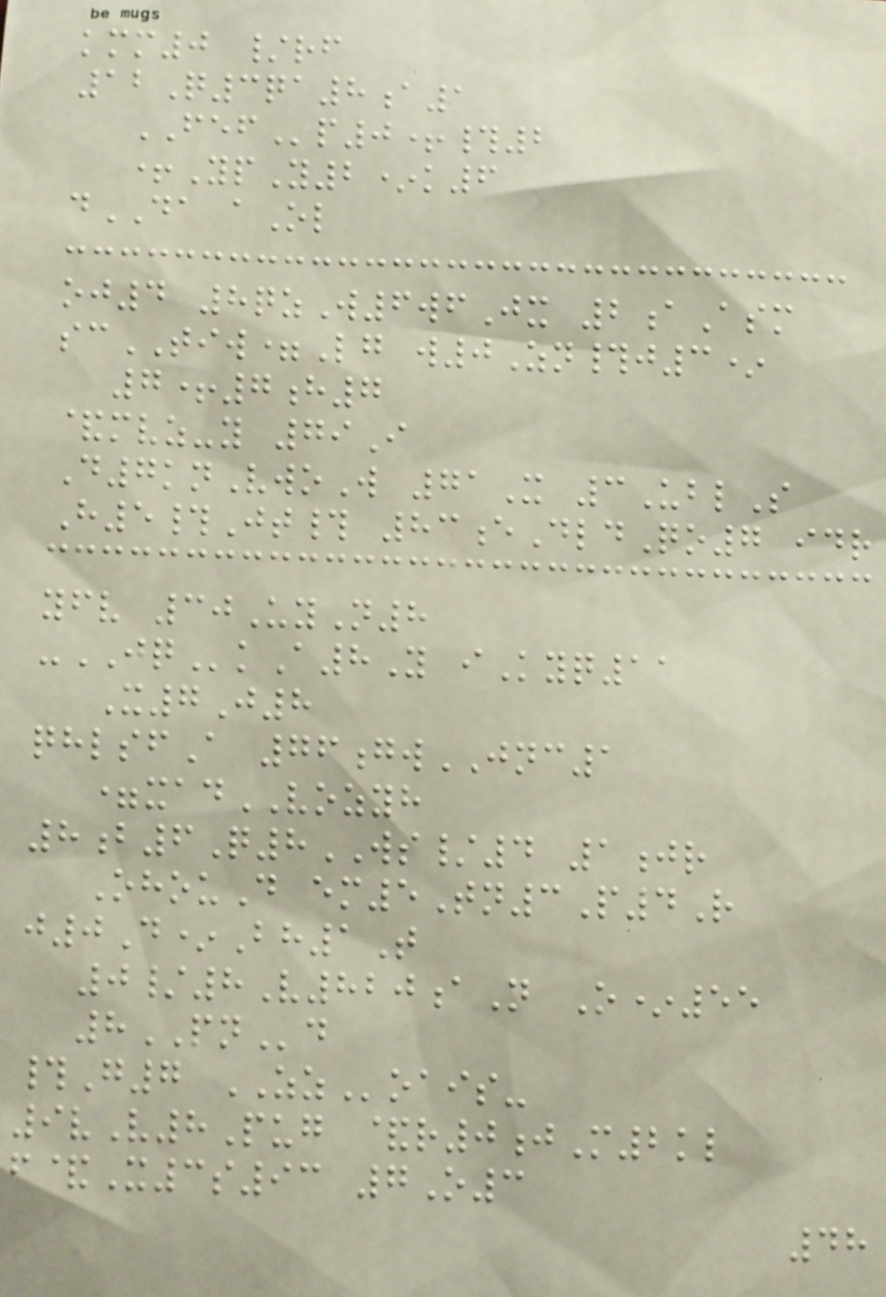kmm0 /rf
12Q3qa8a1
FEFp0+#2
+YpY2*k6
dDA aOl
oj4 8qzW6wfJx 2aAsm
scTIW=Lg w0Zn#j3*
7+7h7
&mvz-y 79I
D7knVwoW 71X 3UblS
H5#Jt# 83eDldQo7 idr
yfv 30UyN8
-JQkA8Y iKyq11
X7J8
qhlsfA 76gwJNC1
=xadVOZYH
8b6Q8WS/4 1jr
OhouD em5Tn3P4R
j0D*Bh1T
0/8V820aN O*55
8PNd
#G7 ZZoais-
9vV8Pug &r0jM2kl
f&X3s93 7O3
48
